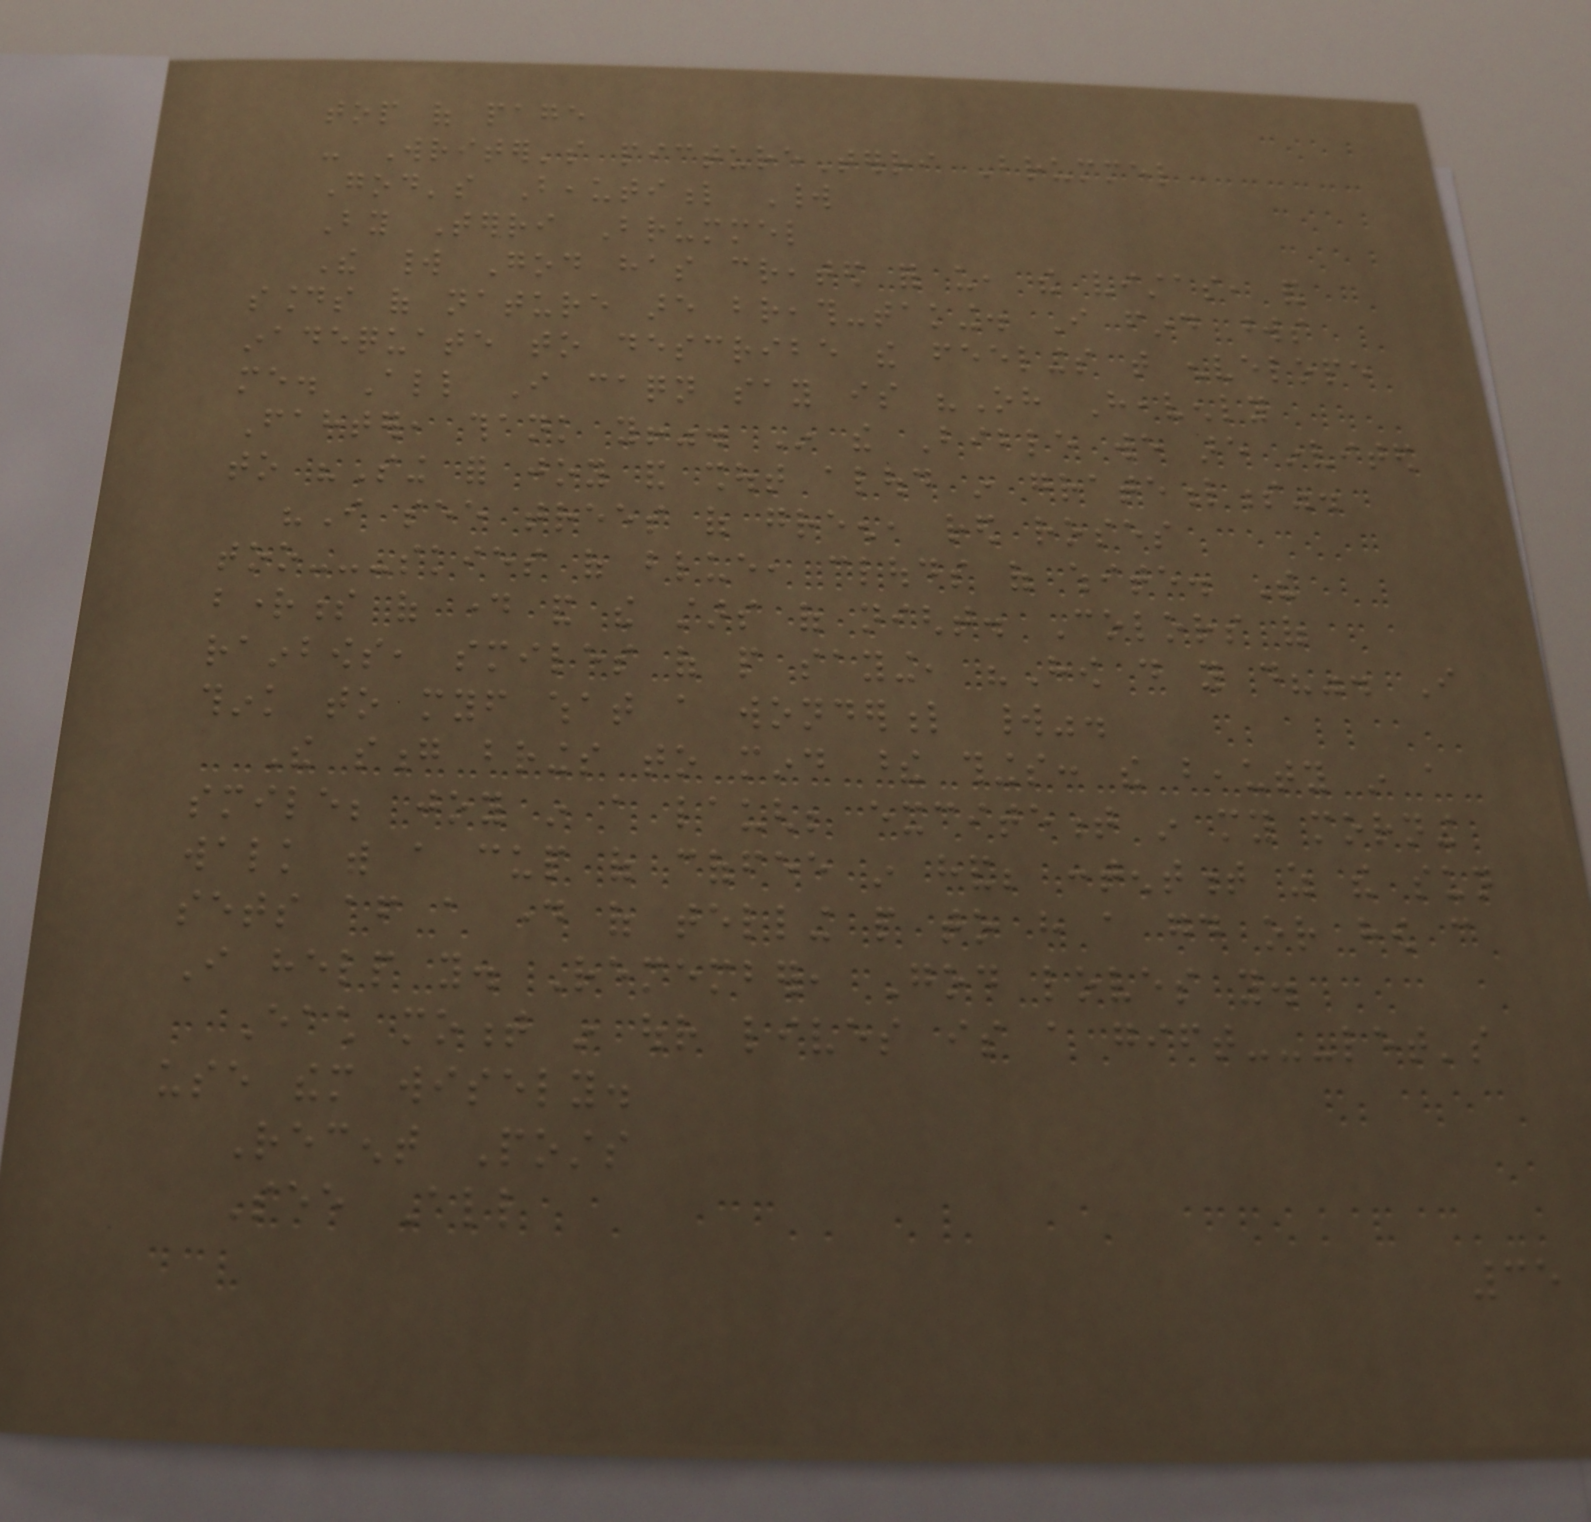top of page
- Writer's pictureTerri Brummel
God's Beautiful World
By Terri Brummel
The world God has created for us, the vistas, and
sounds of nature are breath-taking. I find words
inadequate to describe the feelings that envelope
me. All I caqn say is "Oh Heavenly
Fahter, thank you!". In the Bible we are invited
to "Sing for joy and shout aloud in gratefulness".
"I see trees of green, red roses
too---skies of blue, clouds of white. The
brightness of day and the stars of night. Colors of
rainbows, smiles of people saying, "How do you do?". I
think to myself what a wonderful world".
The song brings to mind these things: the beauty in a
smile; joy in a laugh; excitement in my morning
walk with a cup of coffee in hand; contentment as the sun
sets after a day of telling people to have a good or how can
I help you. Remember, God loves you.
Each moment in our lives is a gift---let's
use them wisely.
Recent Posts
See All
35
